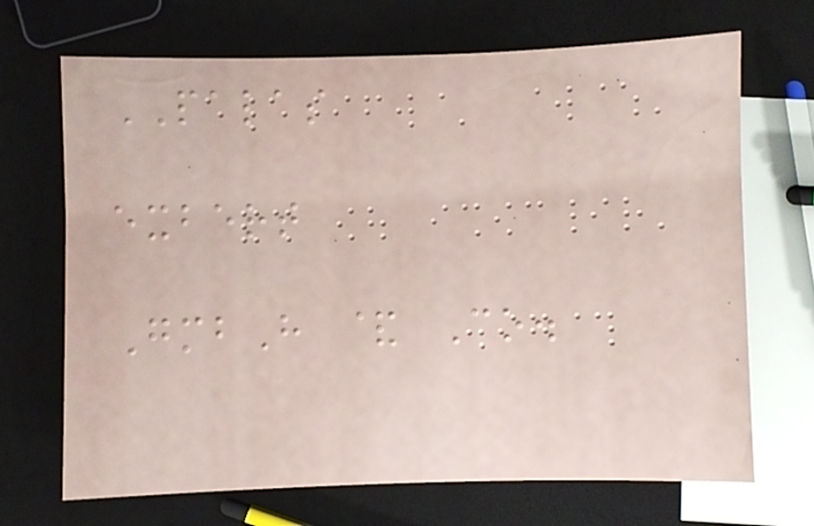PALAS
exbert
GmbH & Co.
